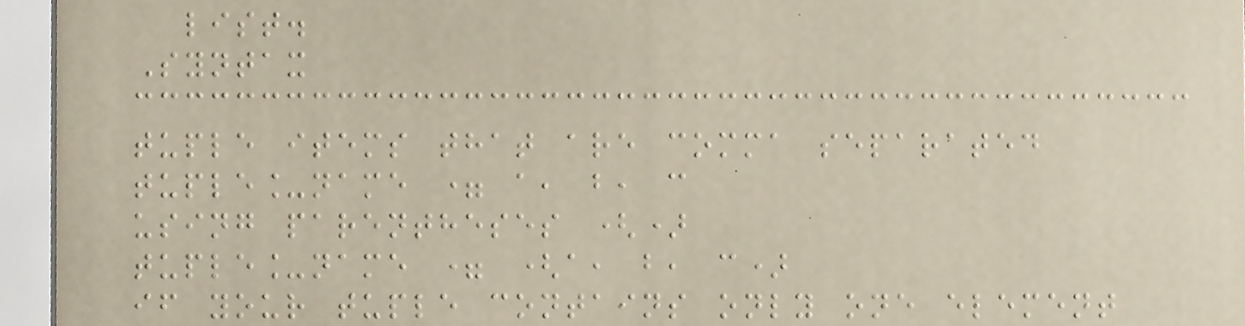list.
Syntax
tuple items that are comma separated
tuple_name = a, b, c
using parentheses ()
tuple_name = (a, b, c)
if your tuple contains only one element
